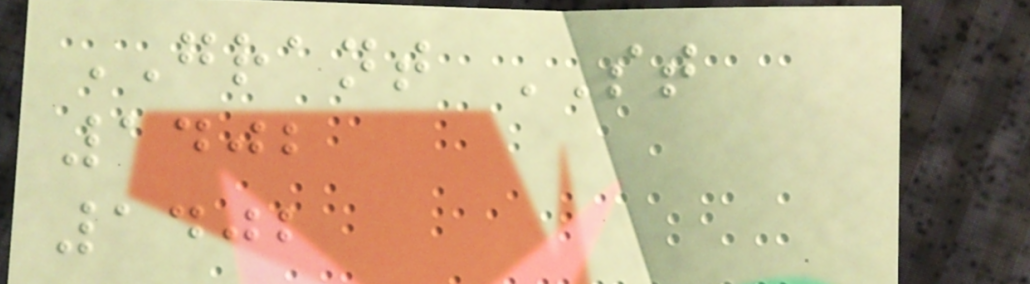GRANT ST
1402
1402
